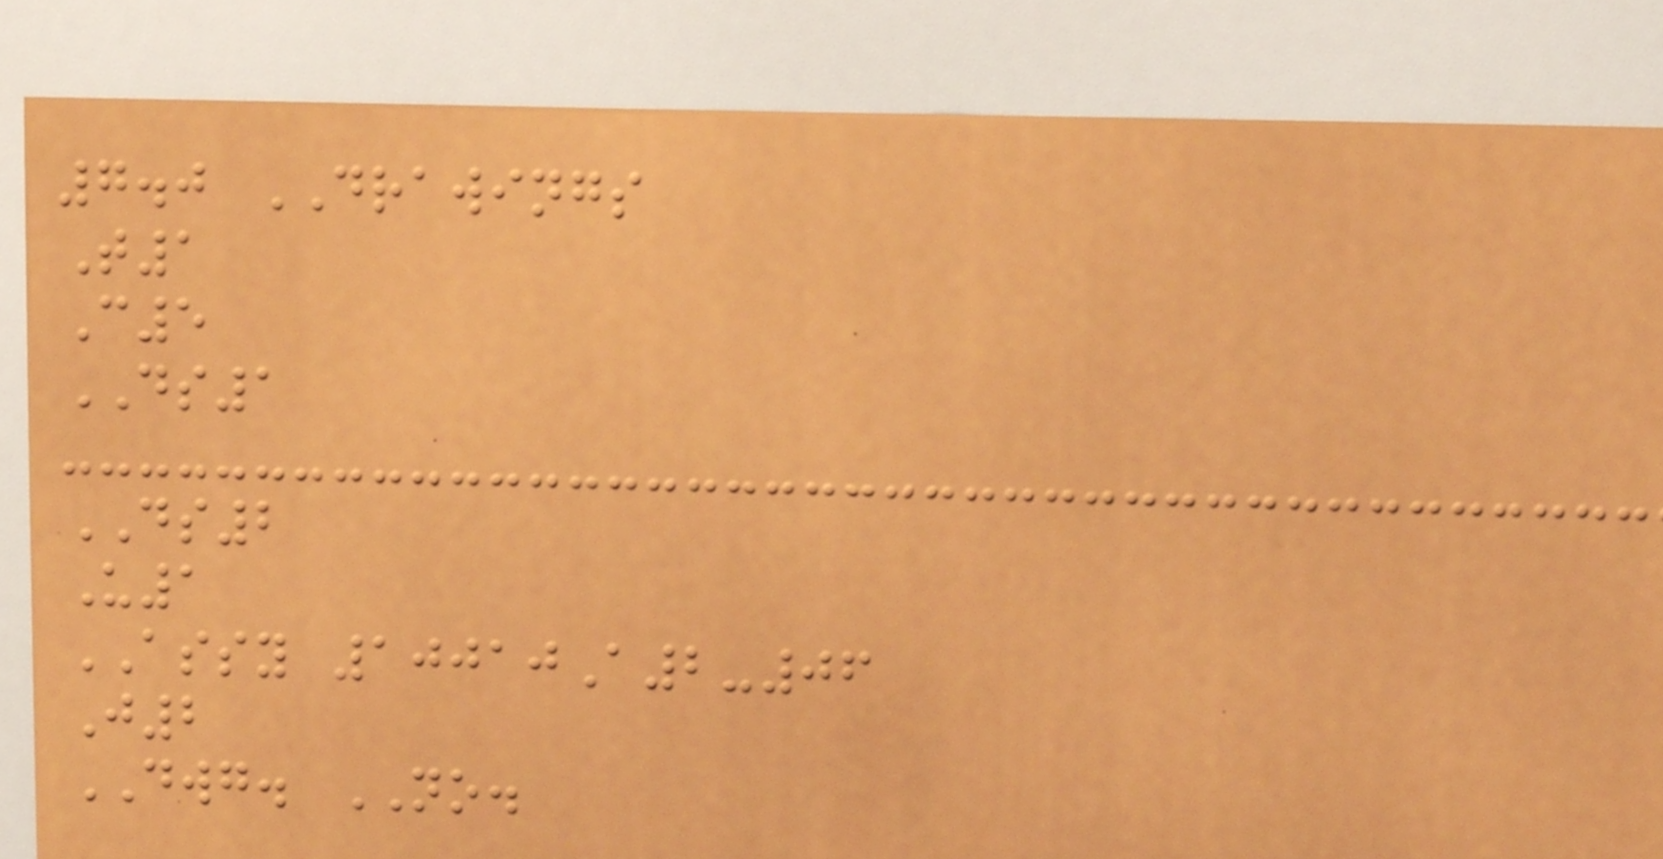7.0 DRAWINGS
T1
C5
DS1
DS2
U1
ASSY 10010A2-06
J2
DWG. NO.
